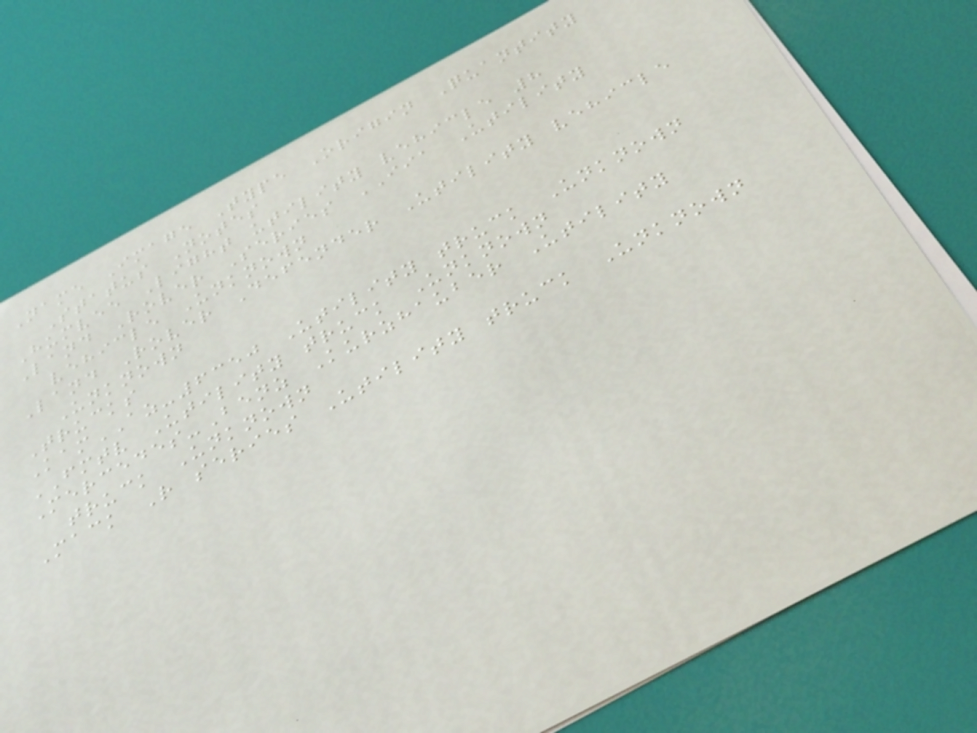Name Image Type Origin Quantity
Status Notes
Humvee Light utility vehicle 8
Land Rover Series IIA Utility
vehicle Unknown
Land Rover Defender Utility vehicle
Unknown
Trucks
KamAZ-6350 Utility truck Unknown
FMTV Utility truck Unknown
Mercedes-Benz Kurzhauber Utility
truck Unknown
Mack R series Utility truck Unknown
